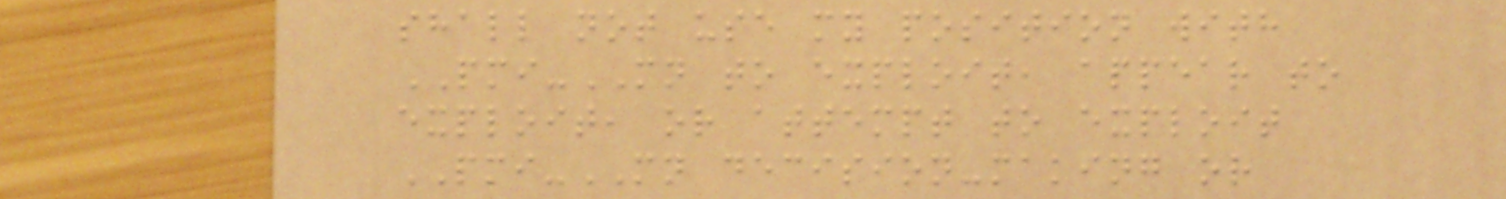shall not use my position with
PMI-MN to exploit, appear to
exploit, or attempt to exploit
PMI-MN decision-making or
